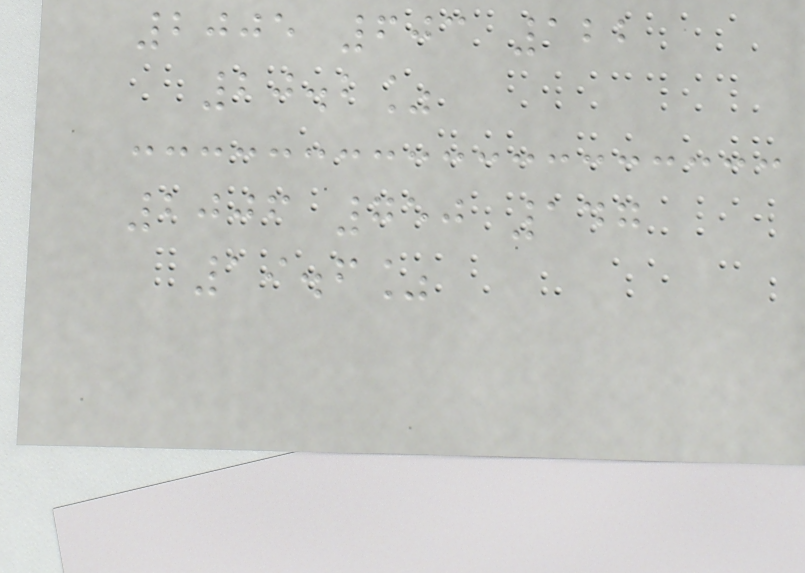2005 603 122
20.2%
2006 750 147
19.6%
